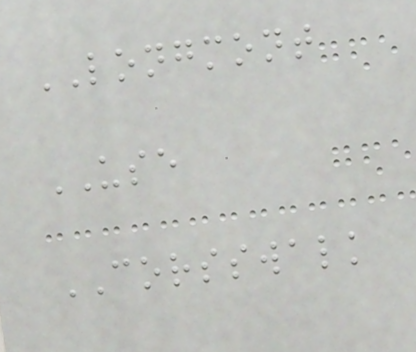LONGMONT
USE
CORSSWALK
